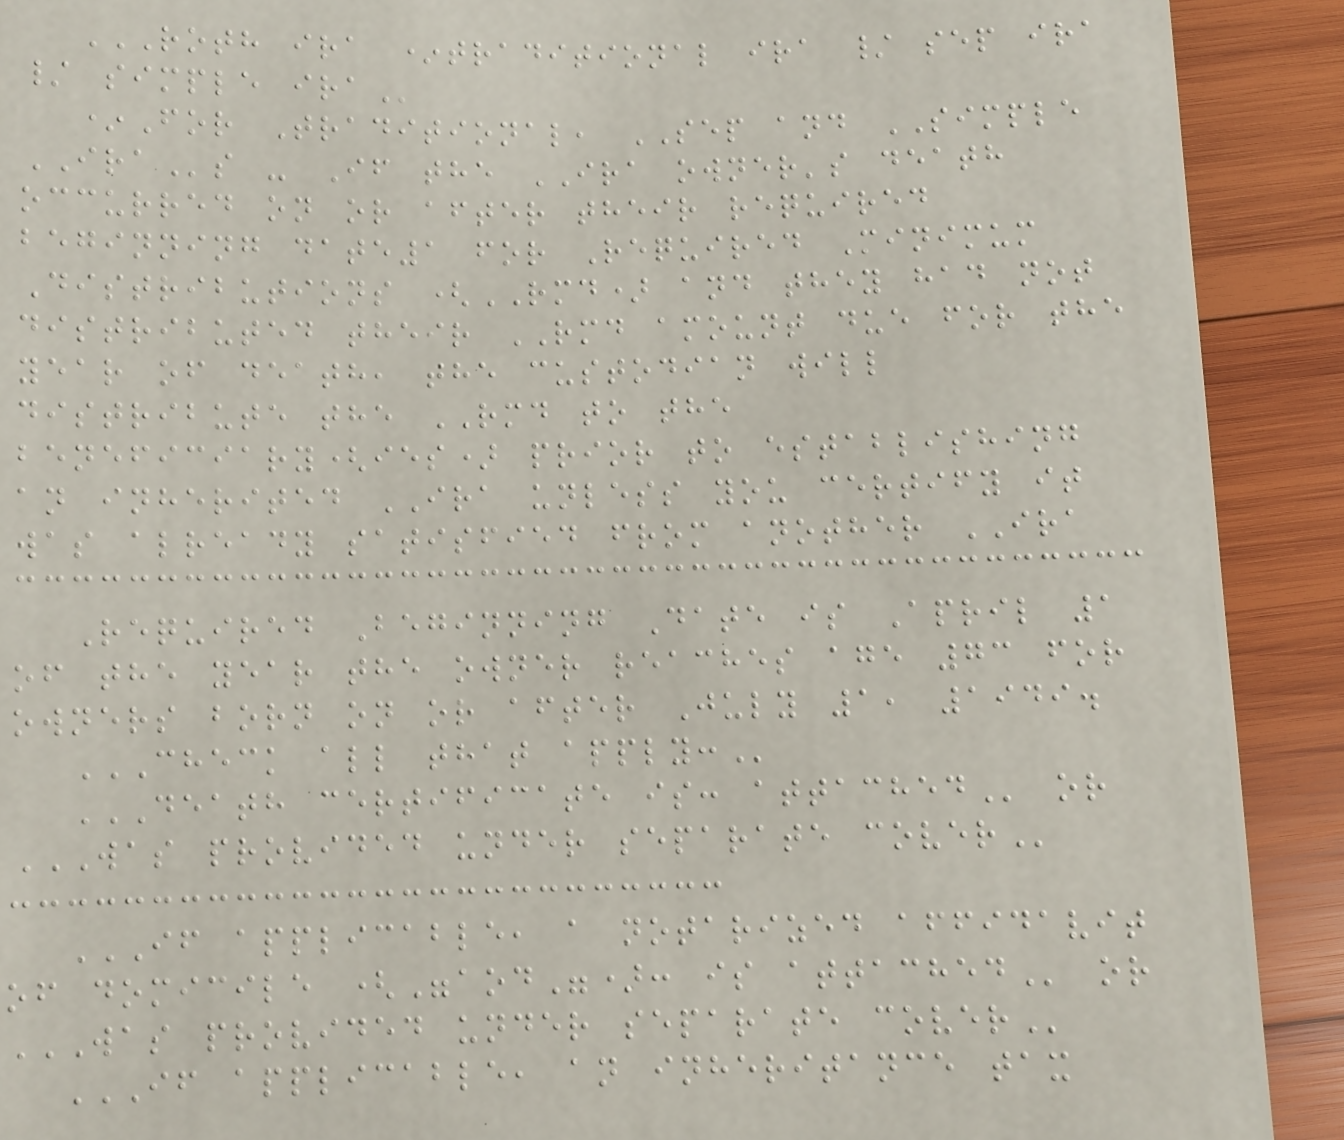ROTH IRA *TRADITIONAL IRA / SEP IRA
/ SIMPLE IRA
*For Traditional, SEP and SIMPLE
IRAs - If the IRA owner's death
occurred on or after their required
beginning date1 for Required Minimum
Distributions (RMD) and they had not
distributed their RMD amount due for the
year of death, the custodian will
distribute the RMD to the
beneficiary(ies) prior to establishing
an inherited IRA unless you certify it
was already satisfied from another IRA
Required Beginning Date is April 1
of the year the owner reaches age 73 for
owners born on or after July 1, 1949.
CHECK ALL THAT APPLY:
DEATH CERTIFICATE IS: ATTACHED or
WAS PROVIDED UNDER SEPARATE COVER
IF APPLICABLE, A NOTARIZED AFFIDAVIT
OF DOMICILE ("AOD"): IS ATTACHED or
WAS PROVIDED UNDER SEPARATE COVER
IF APPLICABLE, AN INHERITANCE TAX
